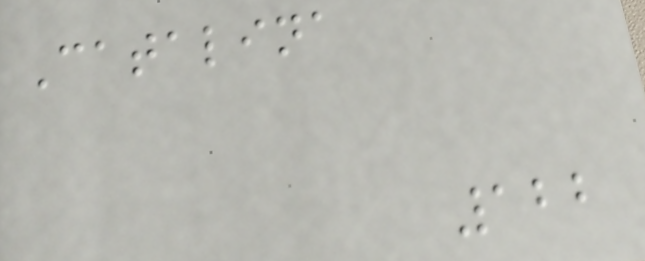Catalina
122
